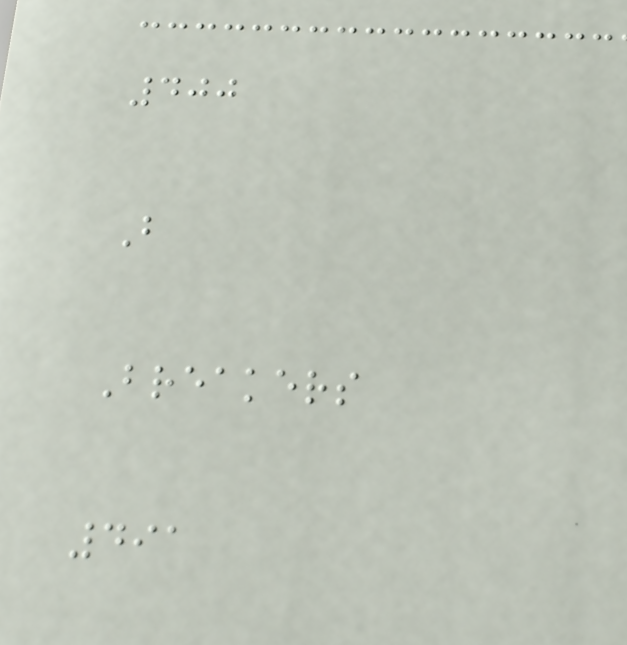400
B
Breakers
491
